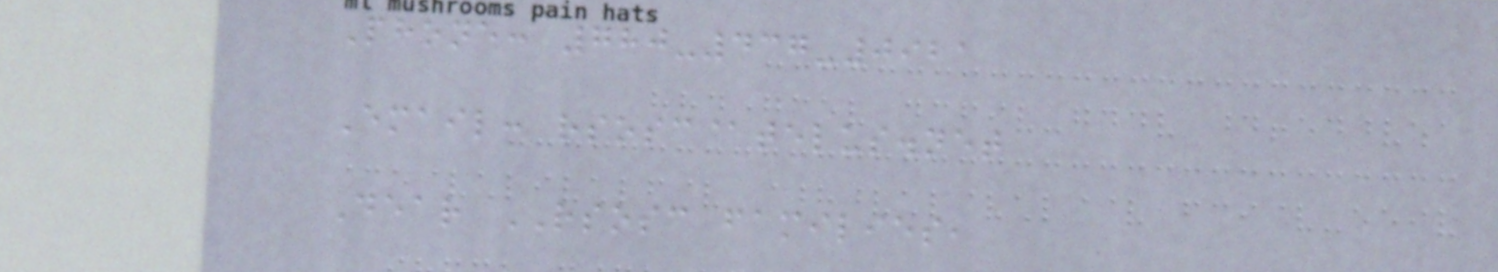Phone: 780-437-0921
Email: rsosc@telus.net
Dear RSOSC families,
